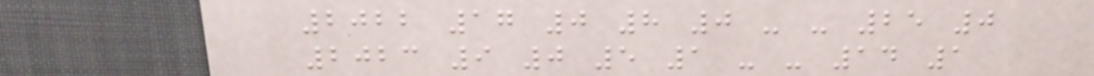2022 17 0 8 0 - - 25 0
2023 9 0 5 1 - - 14 1
